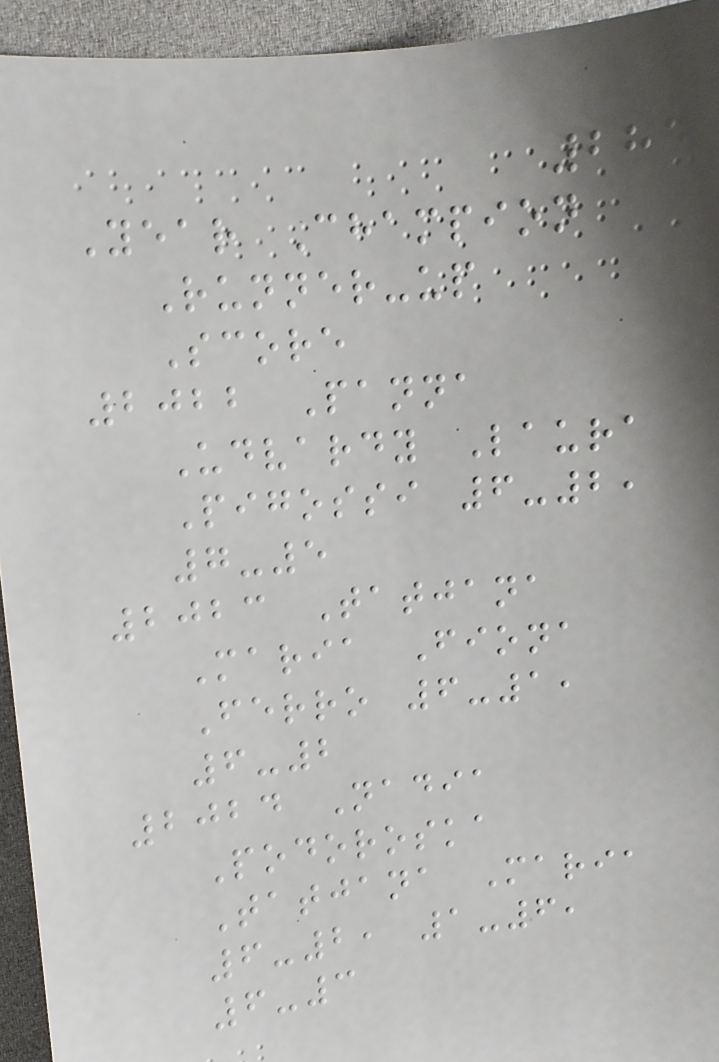284
Year Champion
Runner-up
Score
2022 Panna
Udvardy Laura
Pigossi 6-2,
7-5
2023 Tatjana
Maria Fiona
Ferro 6-1,
6-2
2024 Nadia
Podoroska
Tatjana Maria
6-2, 1-6,
6-3
